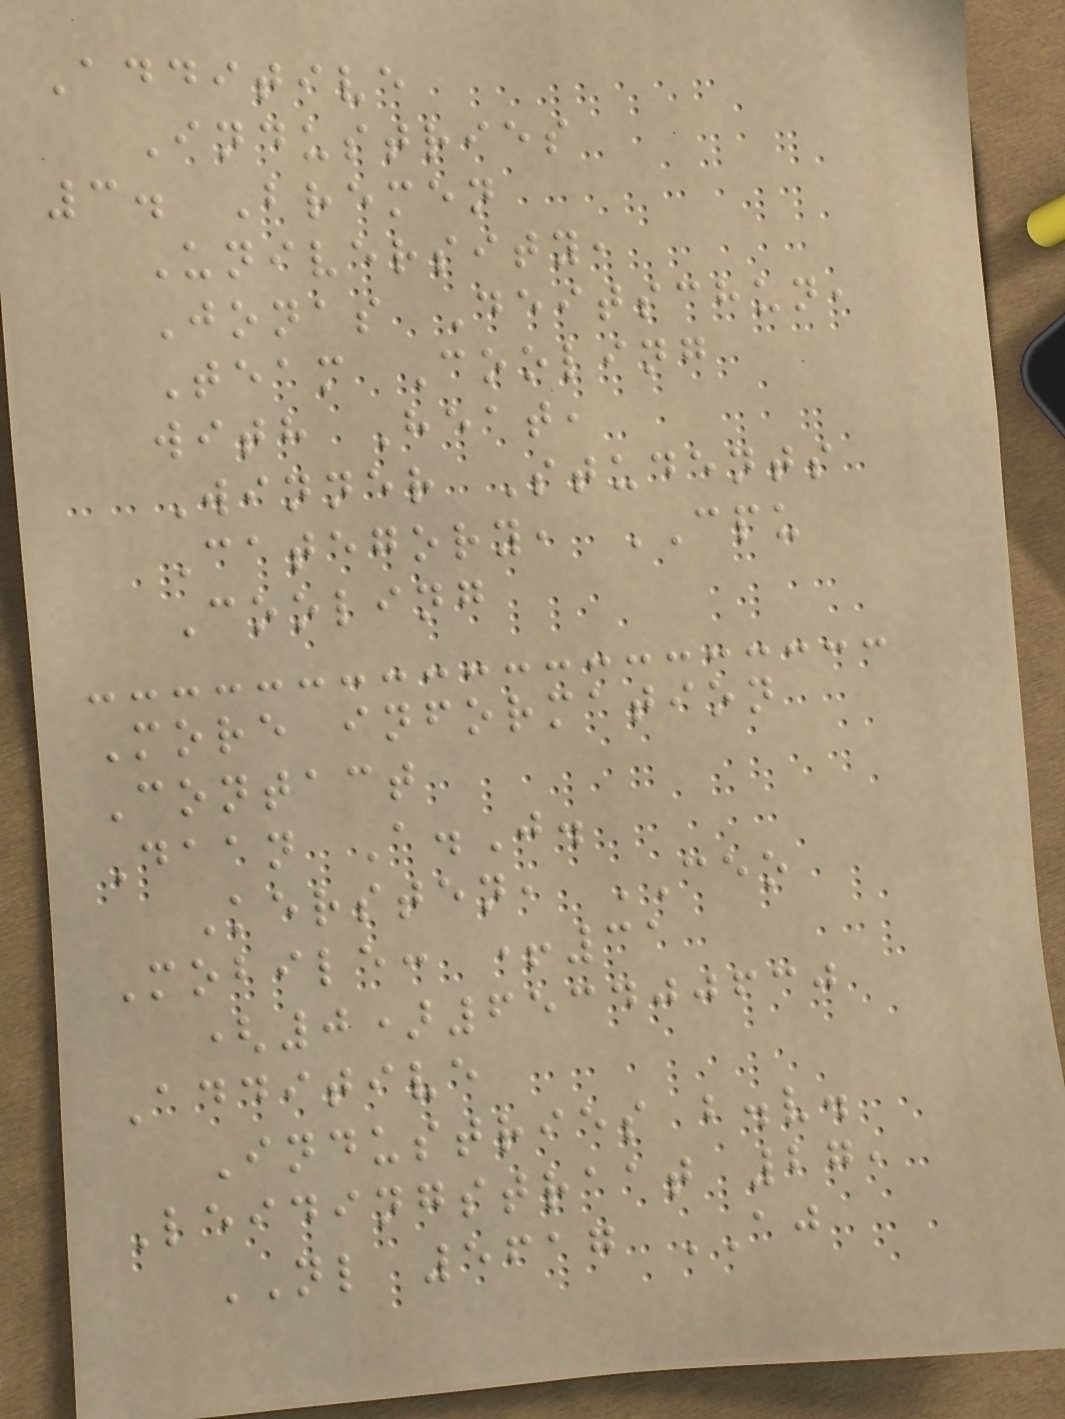Additive
Industries
3. Bremen
University,
Jonas Deitschun,
Team Cooling
with Heat,
Winner Students
Category, CPU
Cooling
More information
Contact
Daan A.J.
Kersten, CEO
Mobile: +31
(0)653400630
Additive
Industries b.v.
Leidingstraat 27,
NL 5617 AJ
